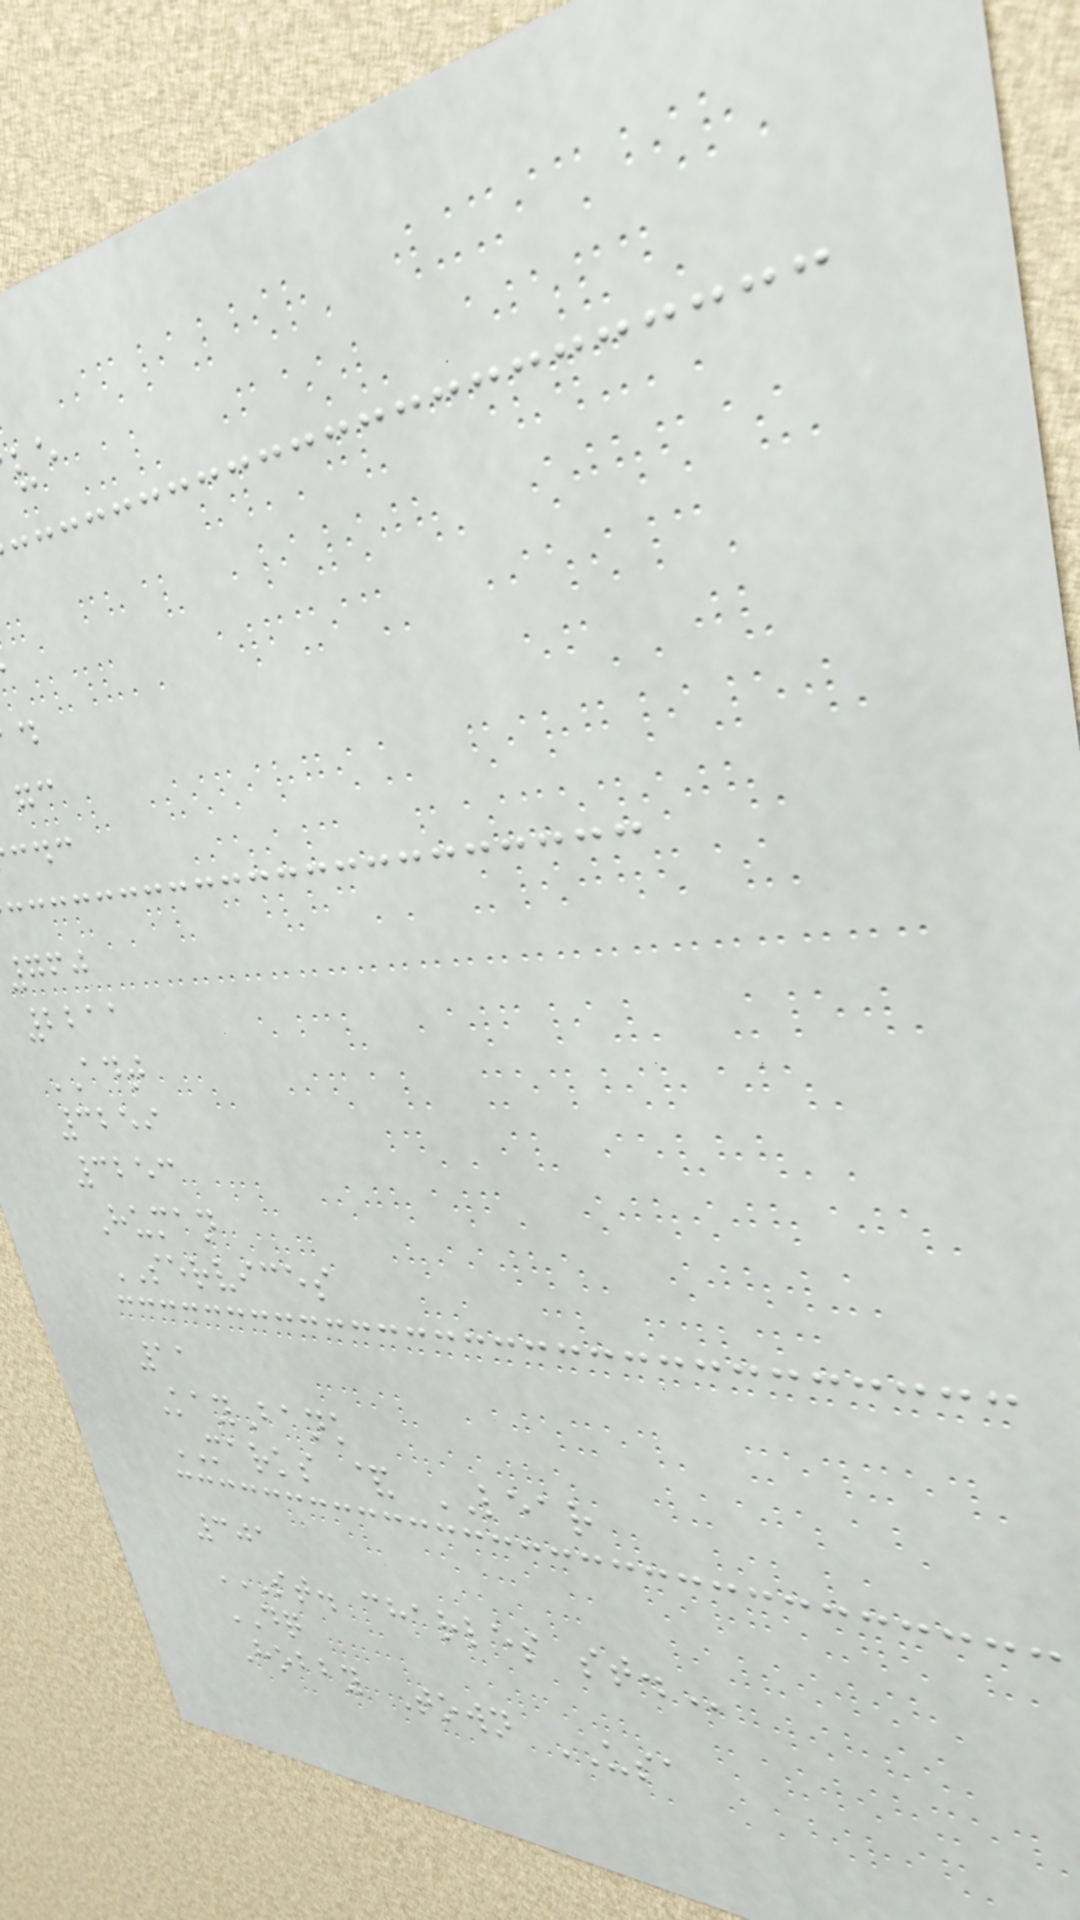760
2211
ADT
3259
3253
Human
SERVICES
11
KayBank
MARKS & LEAR
301
ST. CHARLES ST.
DQ
Hobby Town USA
